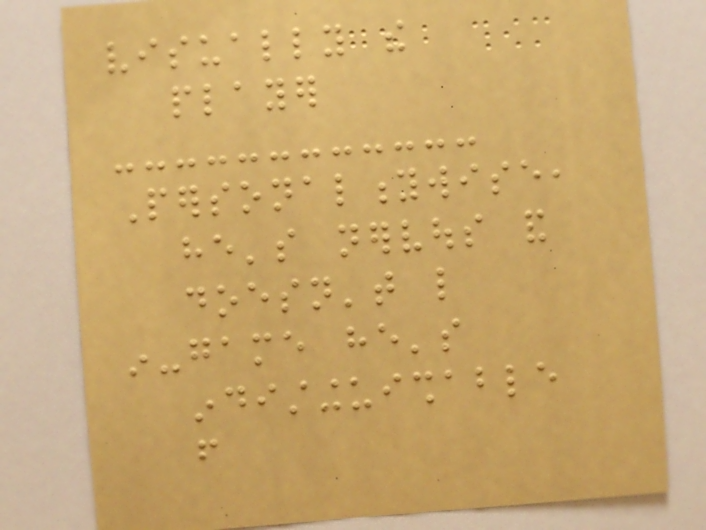visually the
player
Personalitywise,
he's nervous and
doesn't like
in-game he's
indistinguishable
from
